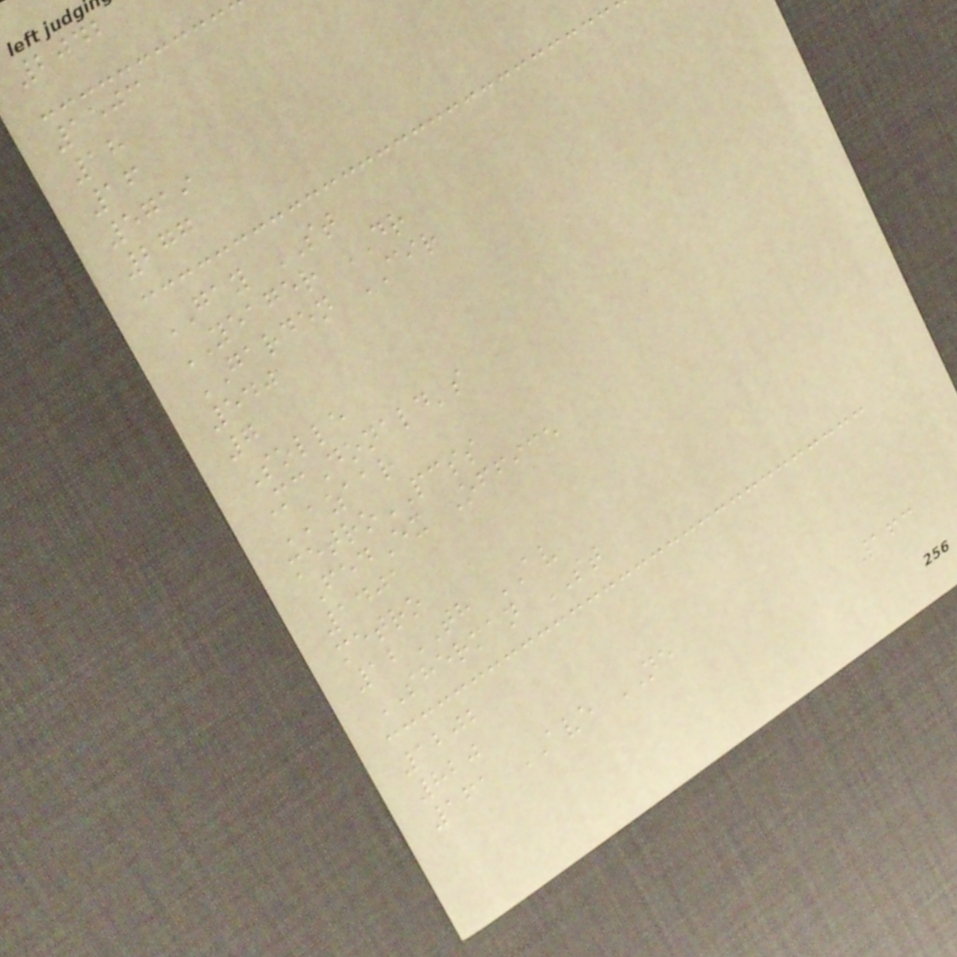2042
1503
18
16
5719
277
GAY ST
YEAGER DR
GARDEN CIR
540
7
Solle
McDonald's
AZAAR
metroPCSS
FedEx Office
1401
metro
12TH AV
SHERMAN ST
1202
820
161 AVE NE
163
